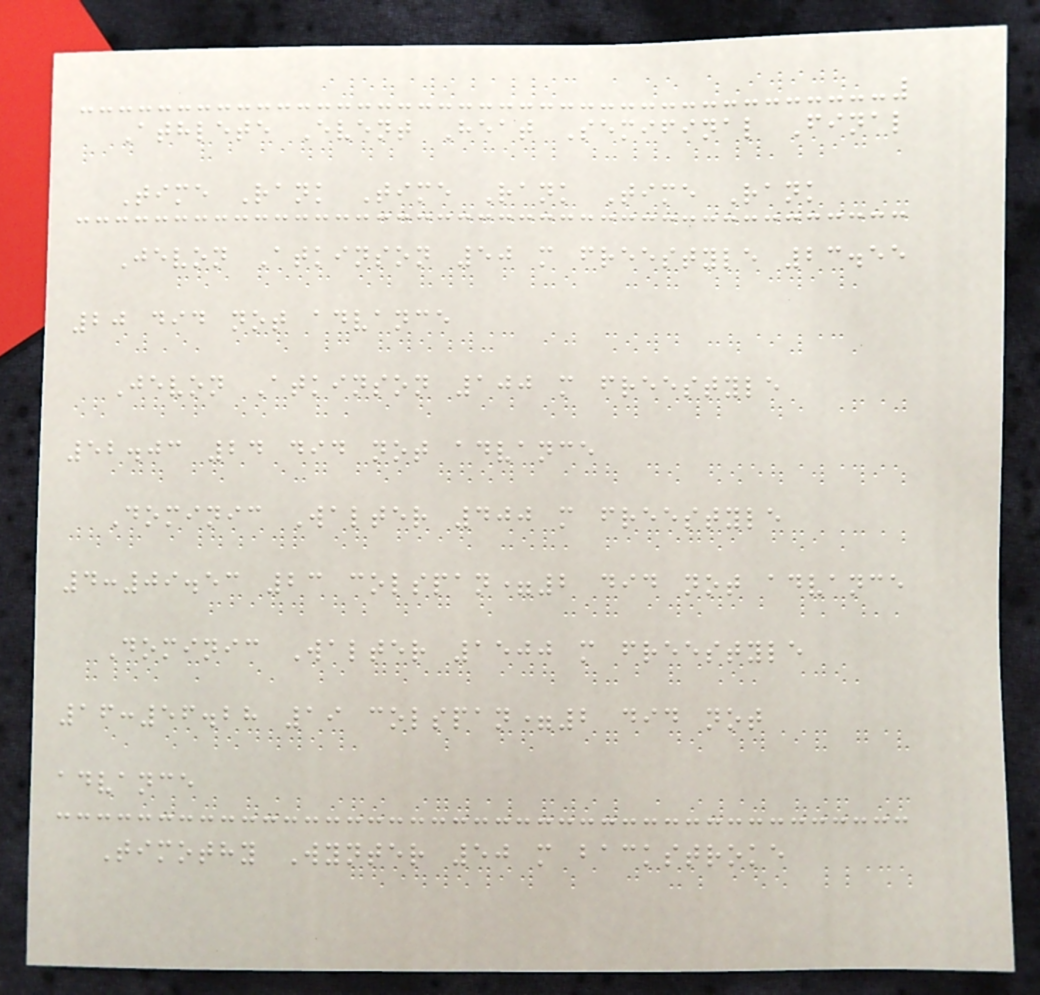Athlete Event Heat Semifinal Final
Time Rank Time Rank Time Rank
Jevon Atkinson 50 m freestyle 23.55
20 did not advance
Jevon Atkinson 100 m freestyle
52.03 24 did not advance
Dominic Walter 400 m freestyle
4:09.53 23 colspan=2 did not advance
Dominic Walter 1500 m freestyle
16:56.28 19 colspan=2 did not
advance
Timothy Wynter 50 m backstroke
